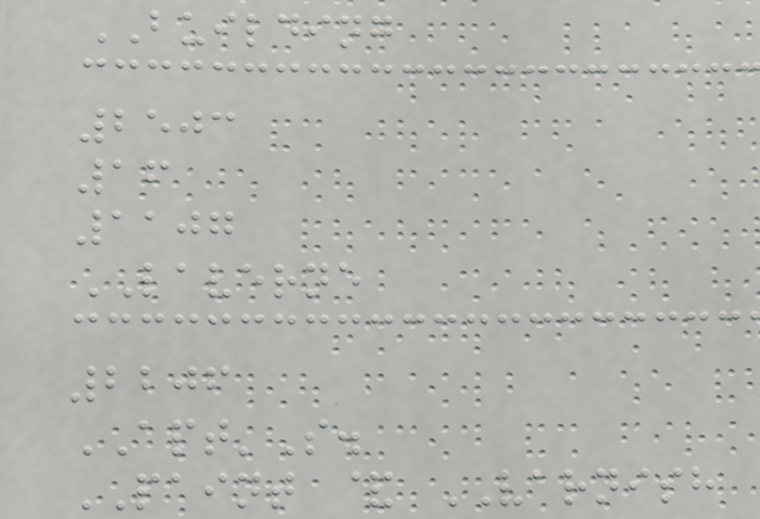BUILDING
2503
16
1107
LAVERNE
2206
APT'S.
PAINT & VARNISH
